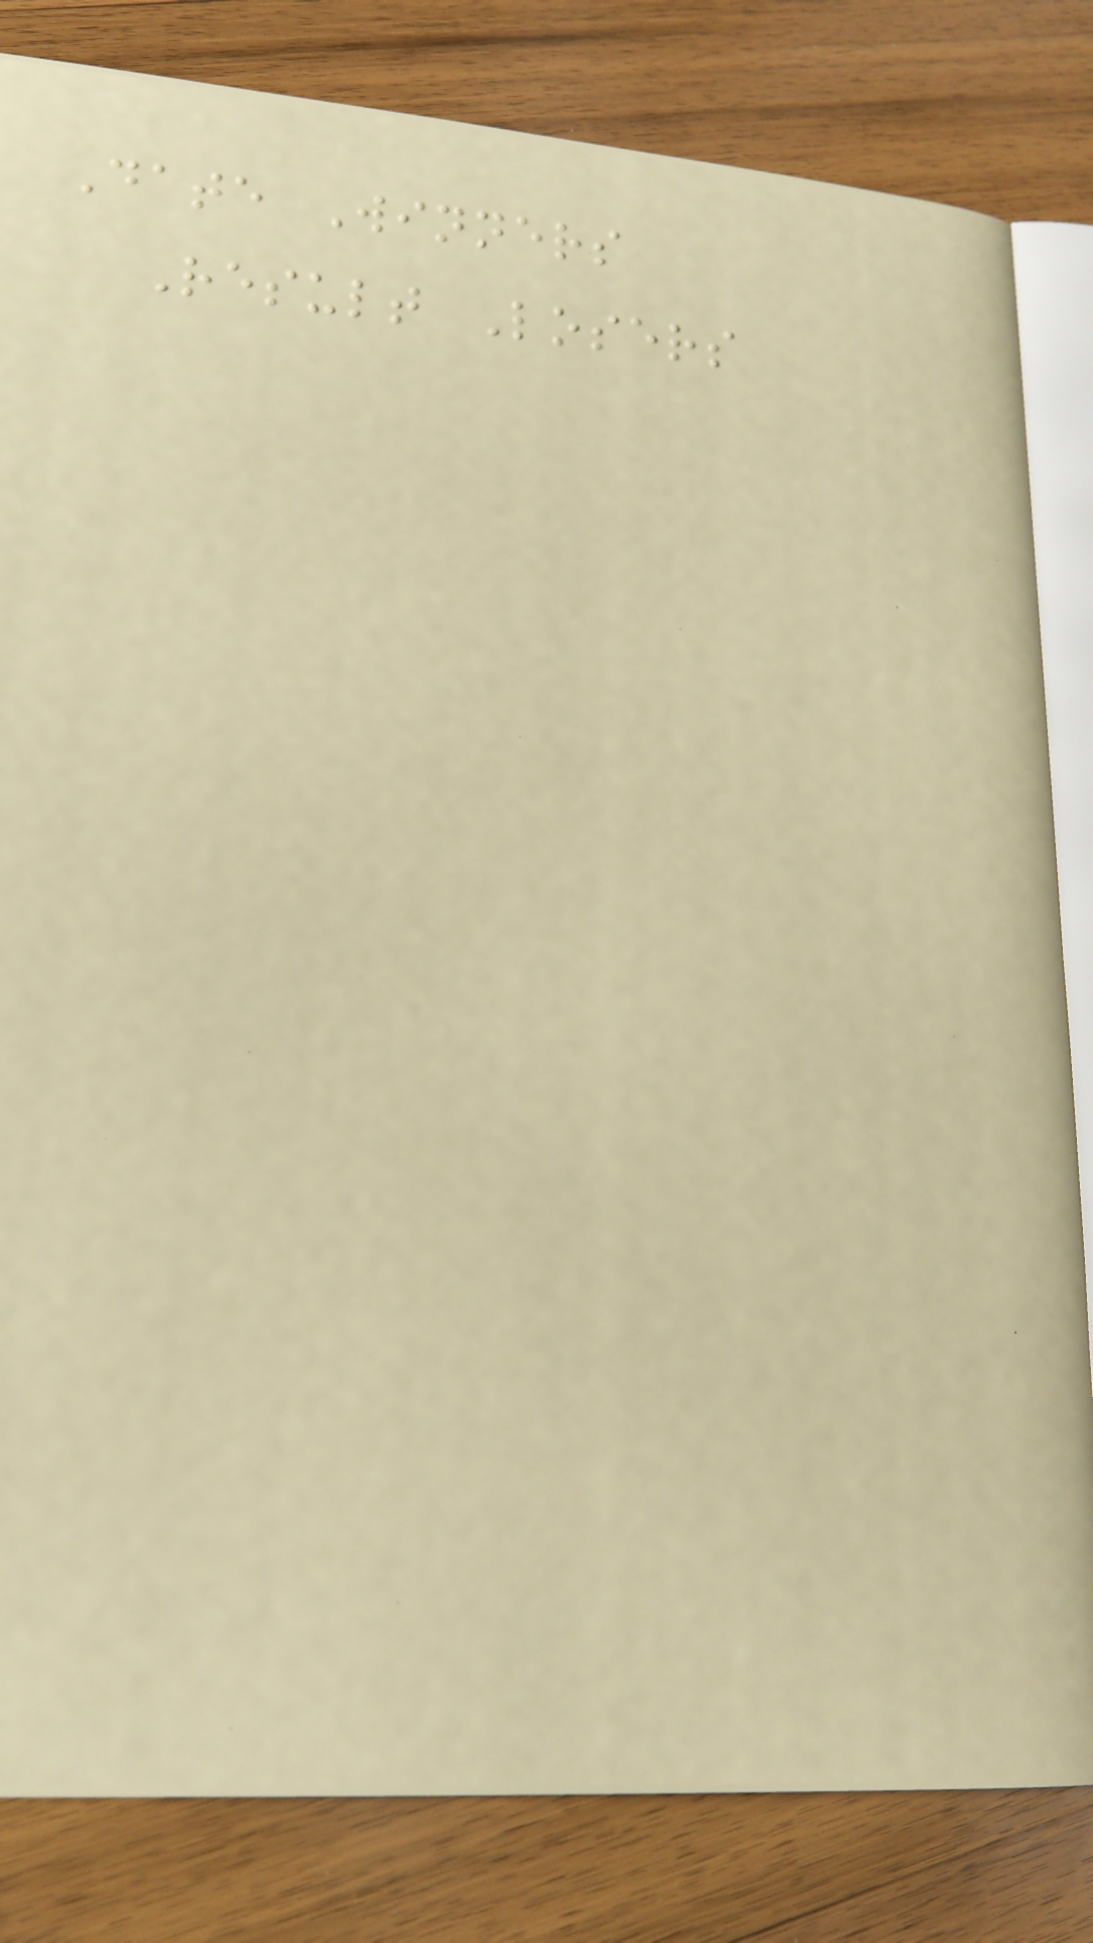Date Winners
Result Losers
